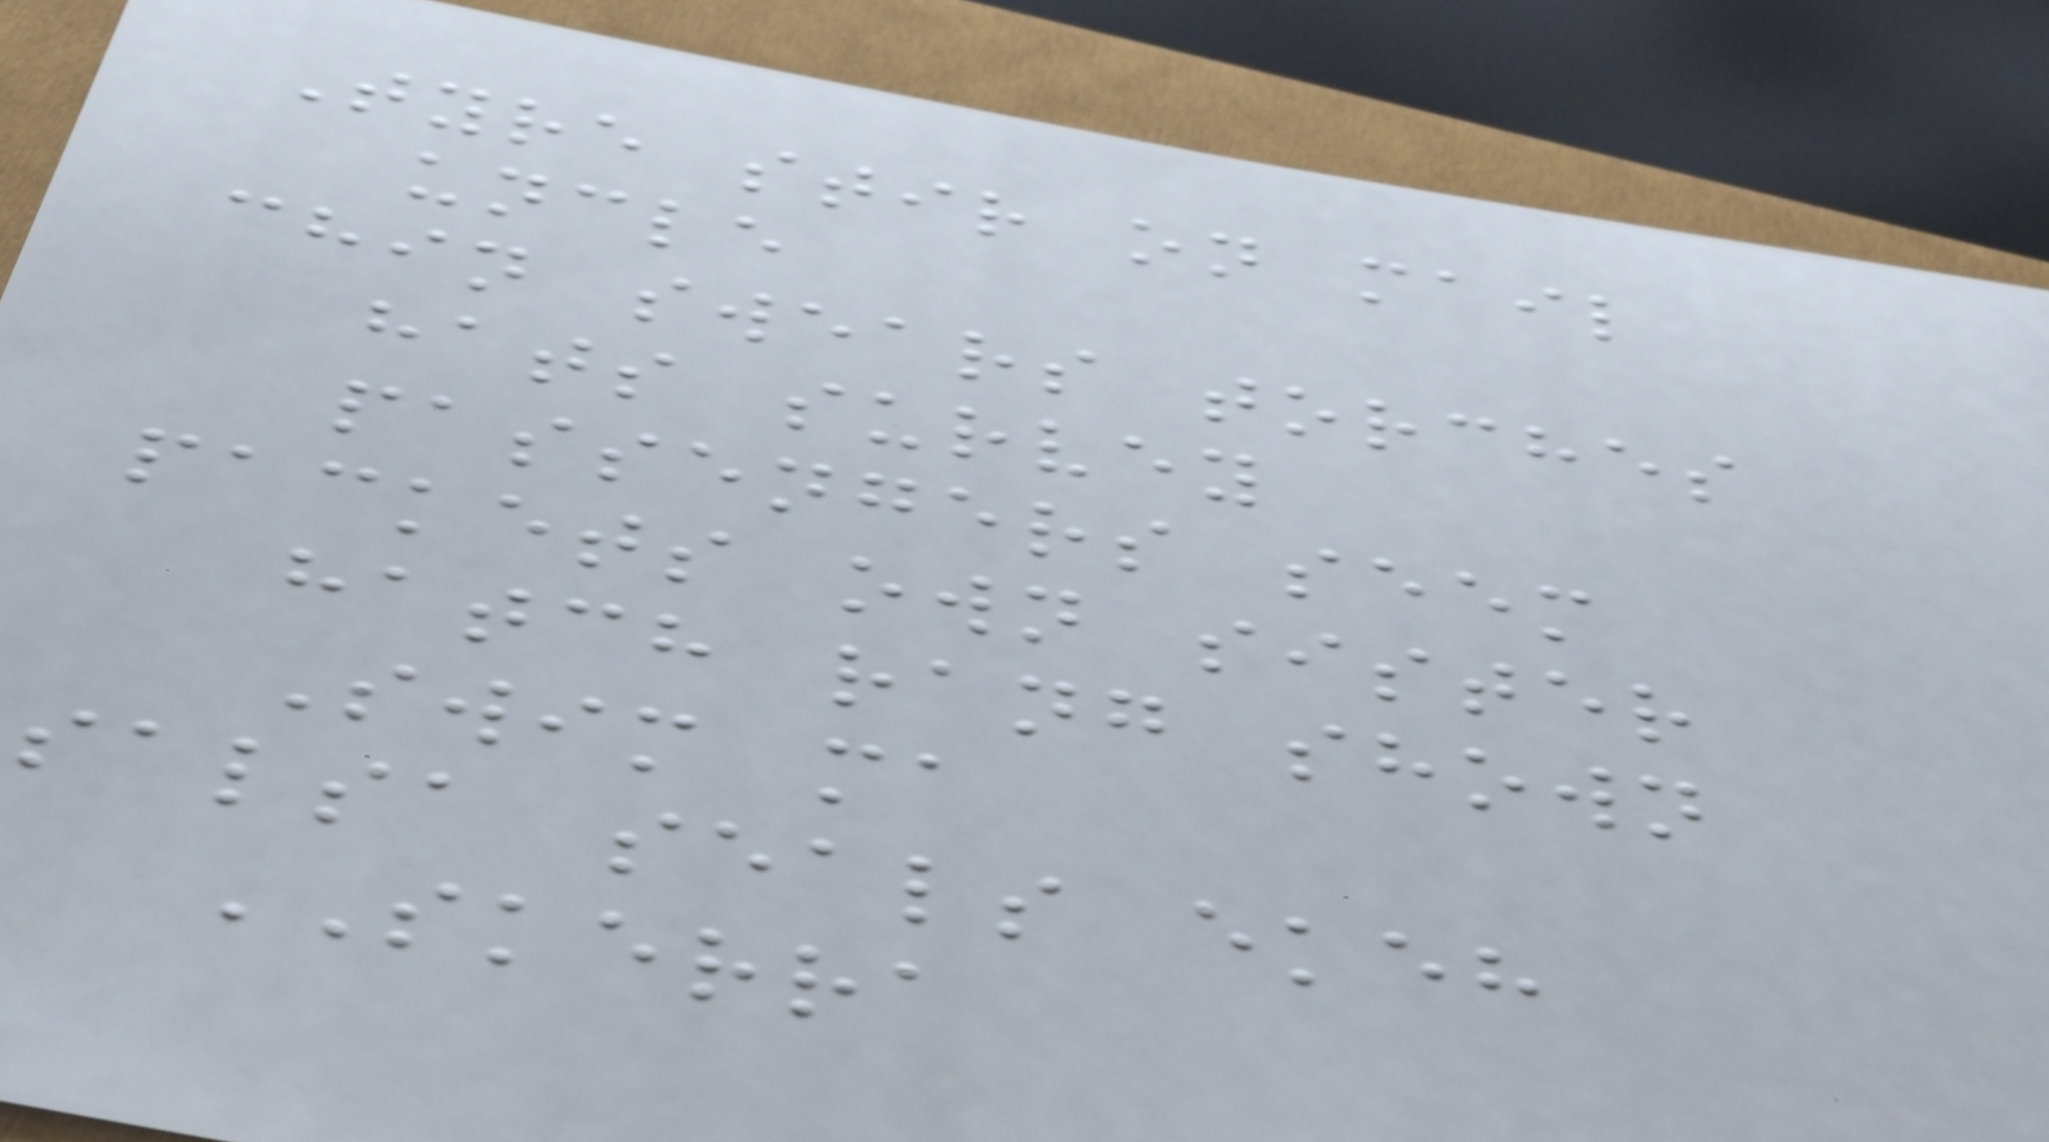Tyre stir on mail
uncle
chin swears torches
hats survey
passengers seem
packets own sister
hatch rang shown
Swim ma
salsa seals ekeh
SKERRA
